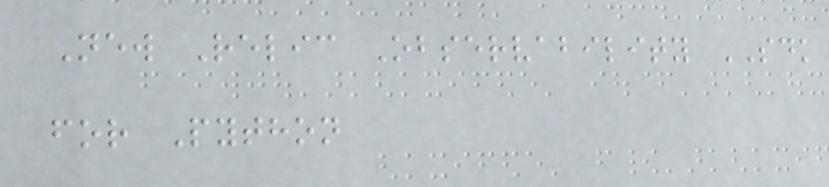New Relic Observability SDK
for Python
